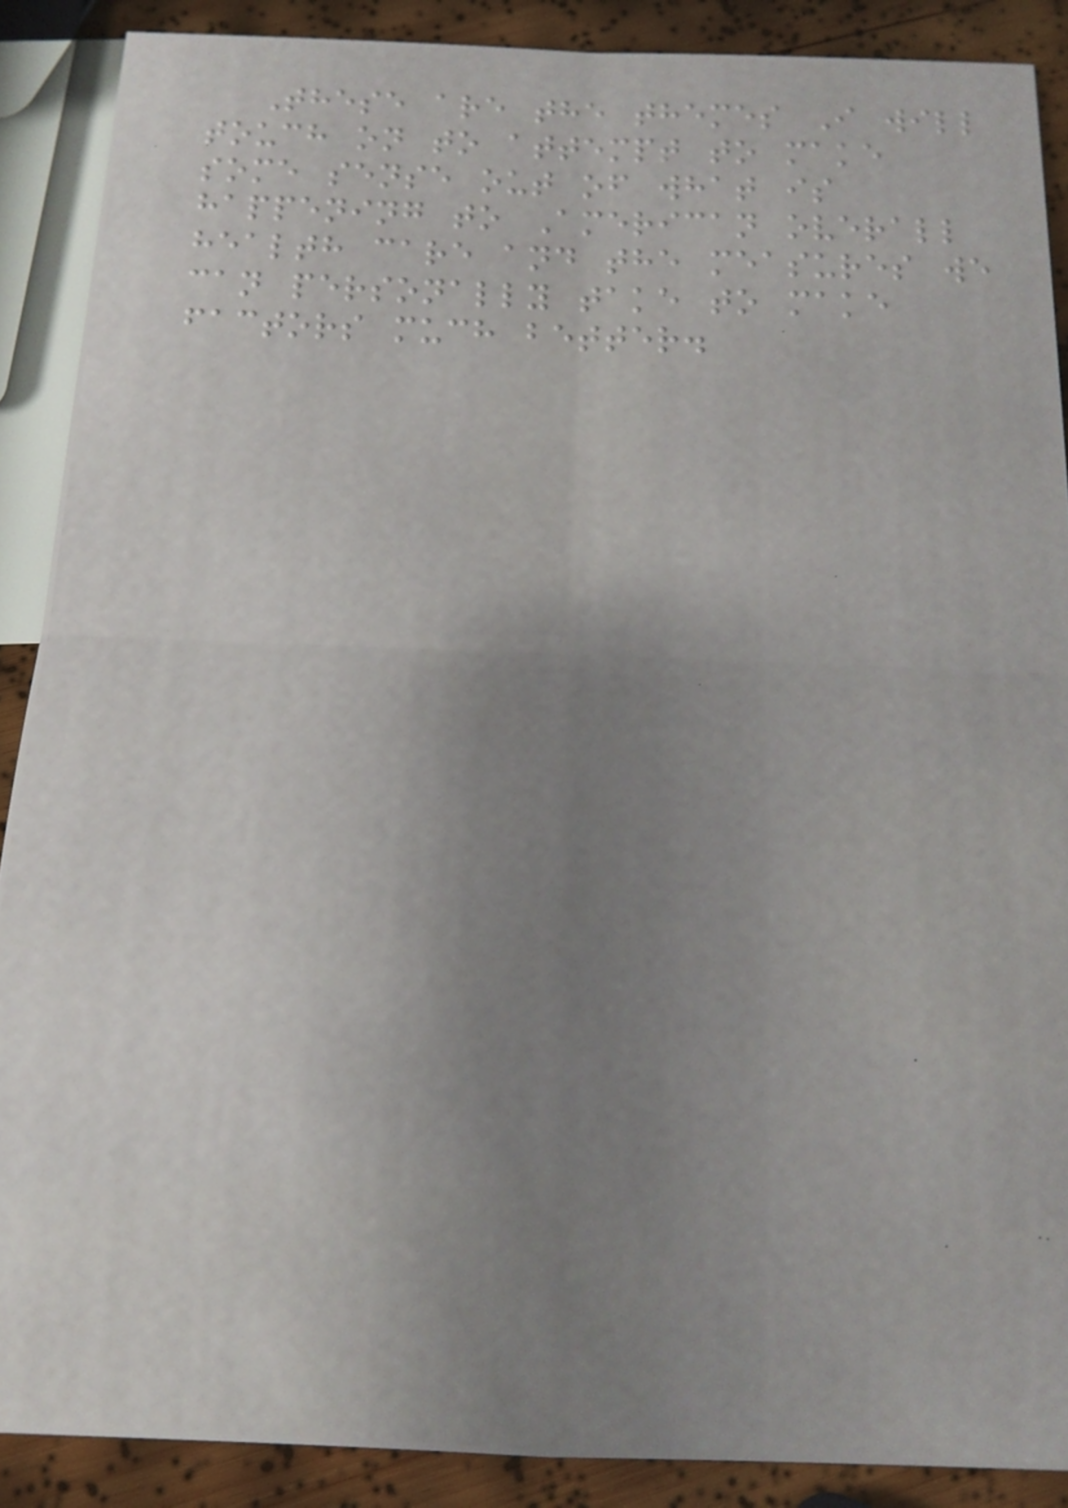These are the themes I will
touch on to attempt to make
some sense out of what is
happening to American overall
health care and the measures we
can personally take to make
factors much better.
